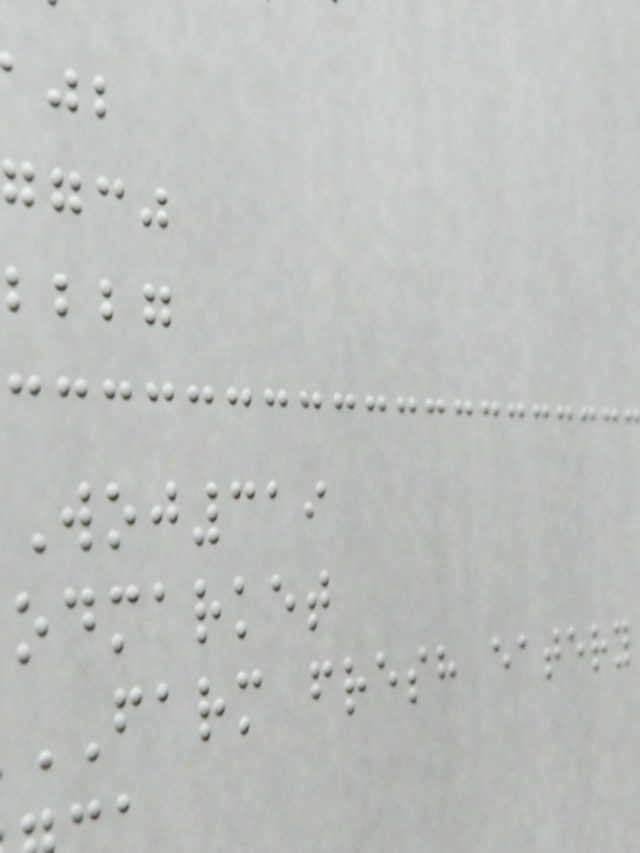ggcj
bbbg
woj319
odmarket
FARM fresh
